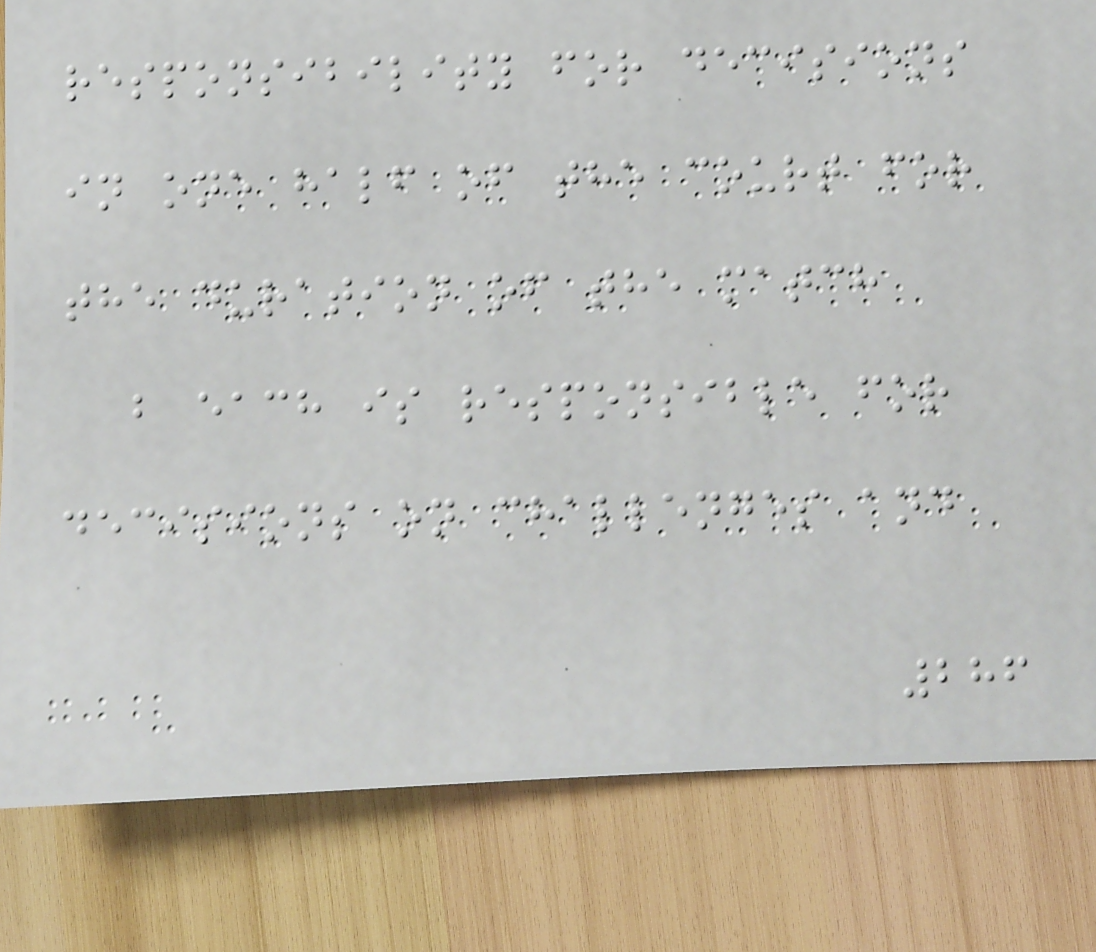responsibility for decisions
in one half of the court for
the duration of the match
b each is responsible for
decisions on challenges and
286
